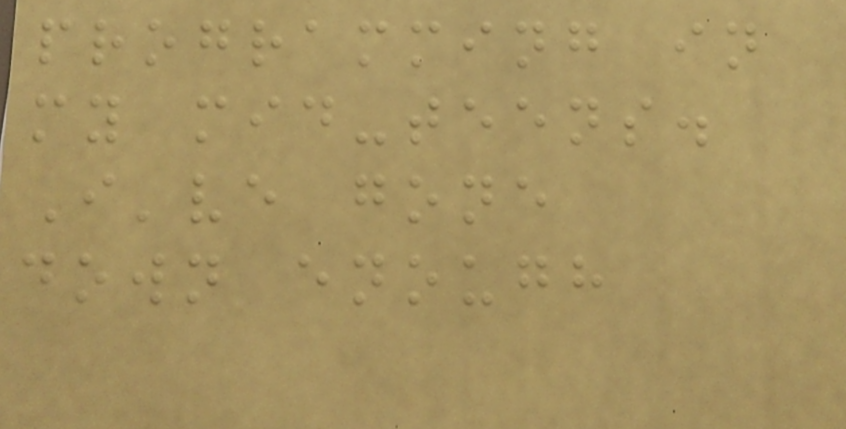programming in
my mid-teens.
I've gone
down enough
